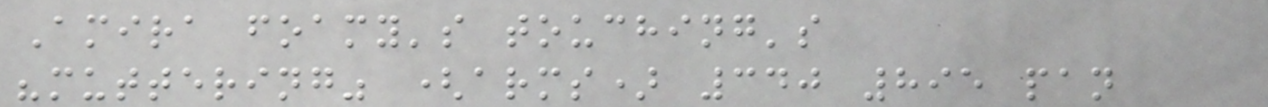Amira foamy's touching's
"muttering" (arms) 340 895 pan
